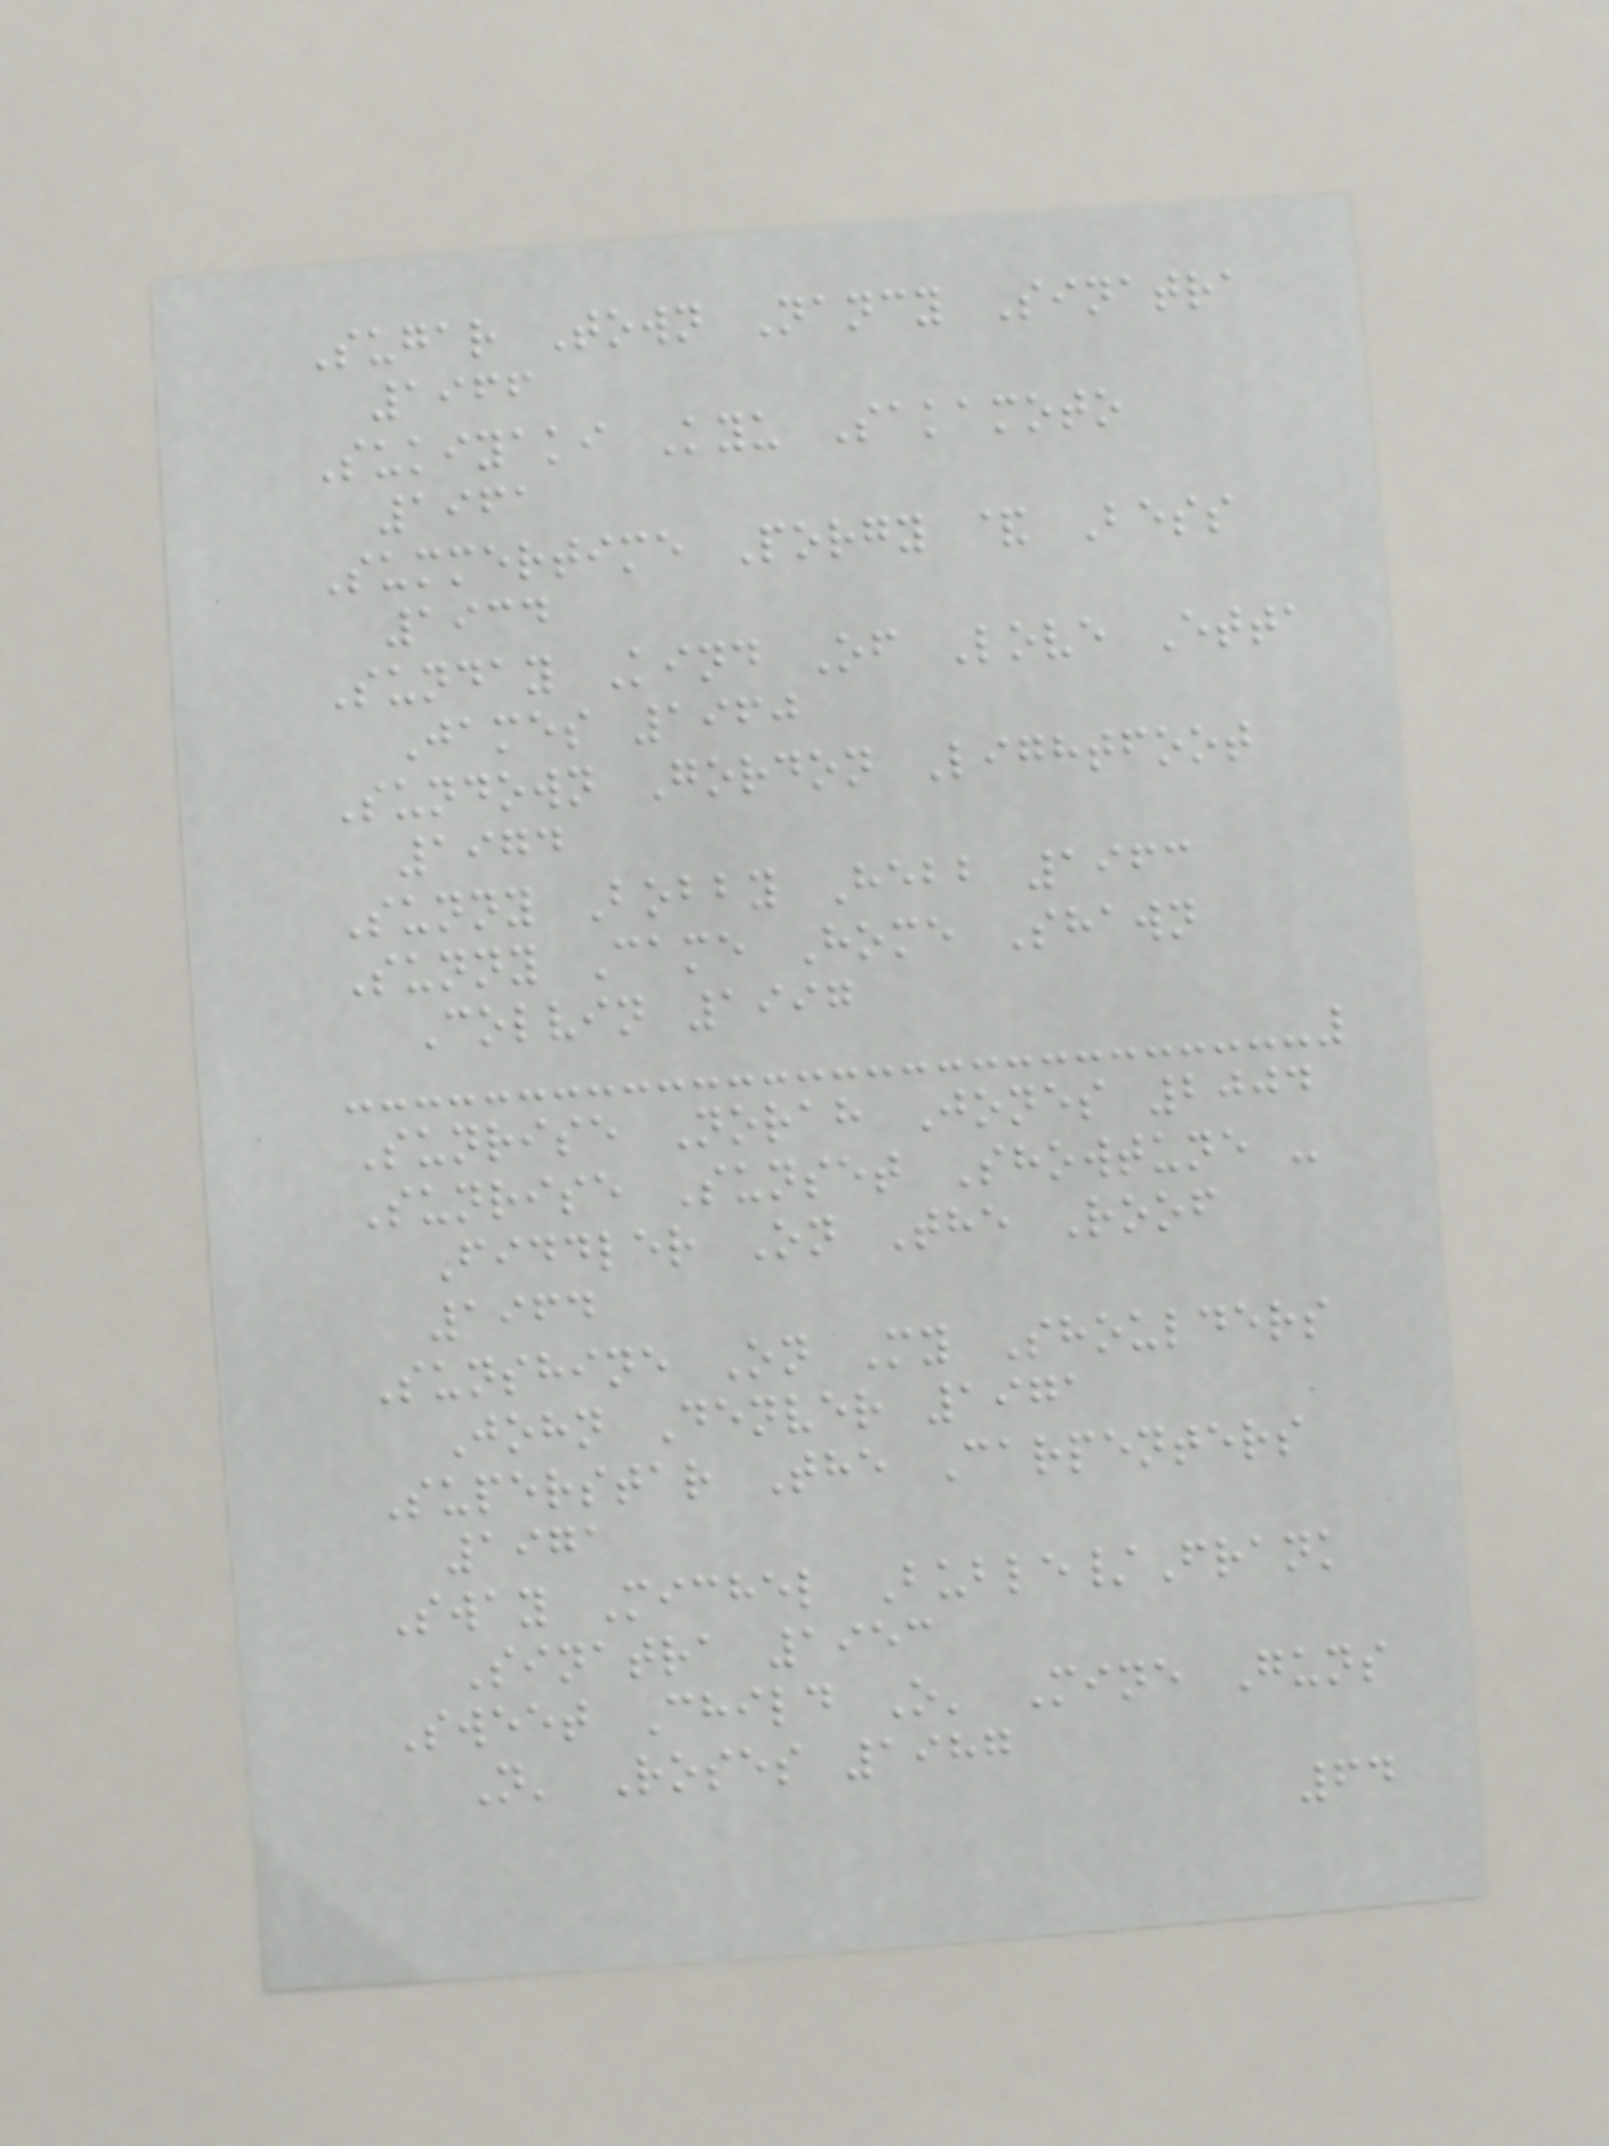Sugar Town Nancy Sinatra
1966
Sukiyaki Kyu Sakamoto
1961
Summertime Porgy & Bess
1934
Sunday Kind Of Love Etta
James 1960
Sundown Gordon Lightfoot
1974
Sunny Bobby Hebb 1963
Sunny Came Home Shawn
Colvin 1997
Sunrise Norah Jones 2004
Sunrise Sunset Showtune -
Fiddler On The Roof
1964
Sunshine On My Shoulders
John Denver 1971
Superstar The Carpenters
1971
Sway Michel Buble/Frank
Sinatra 1953
Sweet Child O' Mine Guns
N' Roses 1987
64
